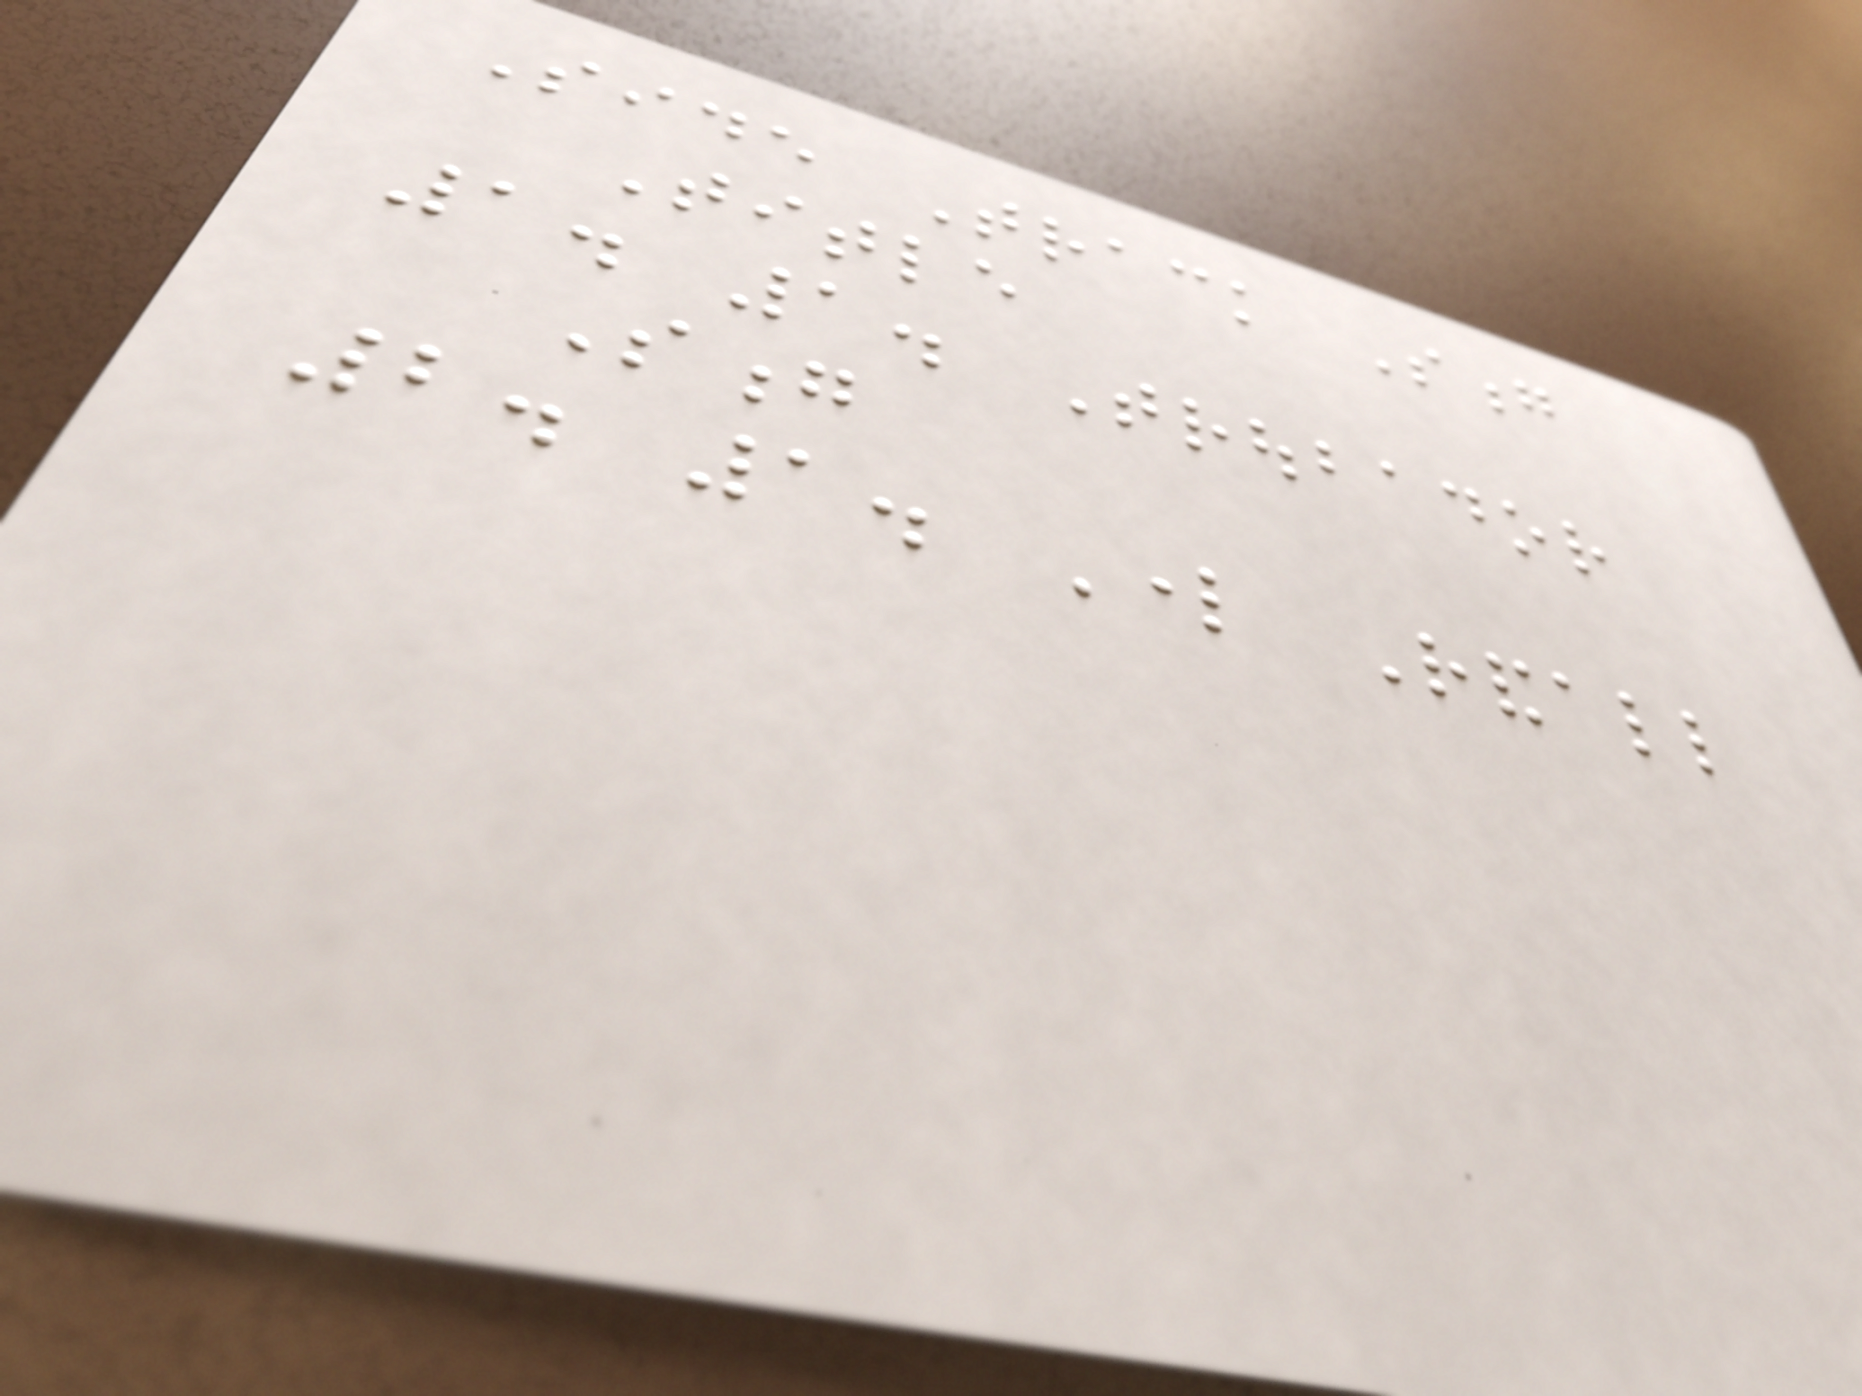Side Track Song
Title
1. 1. Troubador
Song
2. 1. Lord Randall
